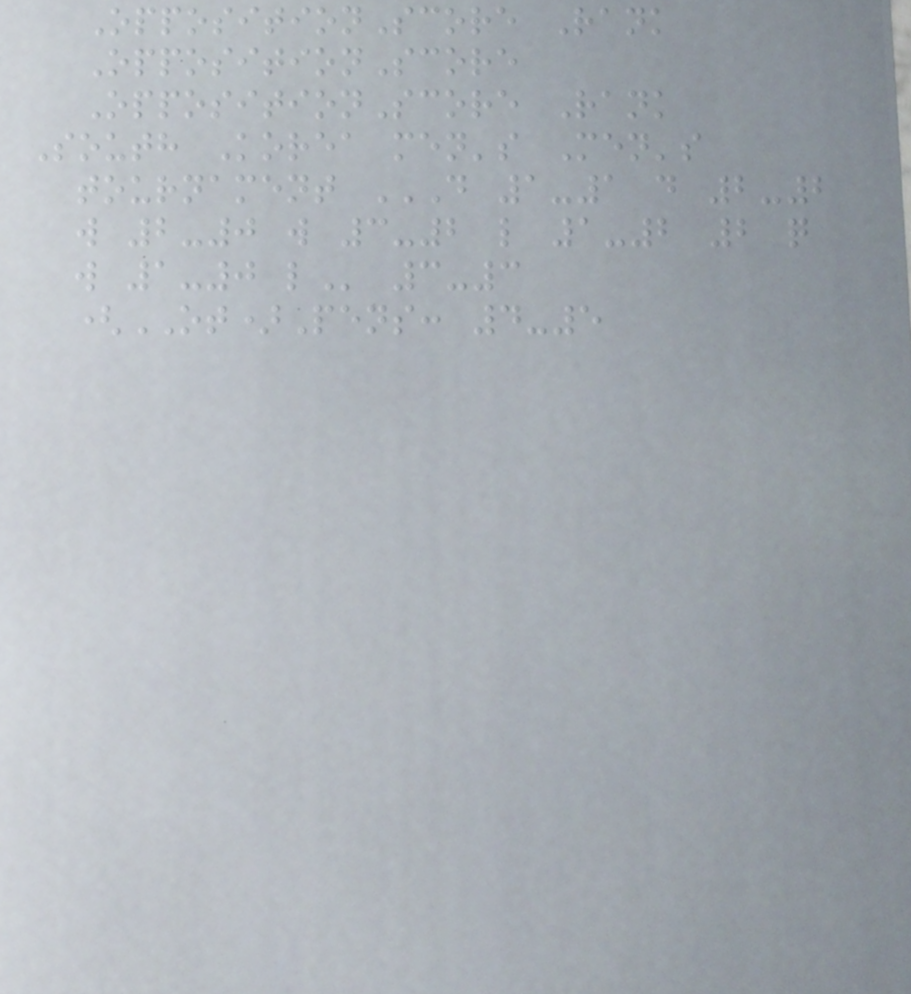OppositionScore Rank
OppositionScore
OppositionScore Rank
South Korea men's Men's
tournament D 1-1 D 2-2
W 2-0 W 3-2 L 1-2 2 Q
W 1-0 L 3-3
(OT)Pens: 4-5
